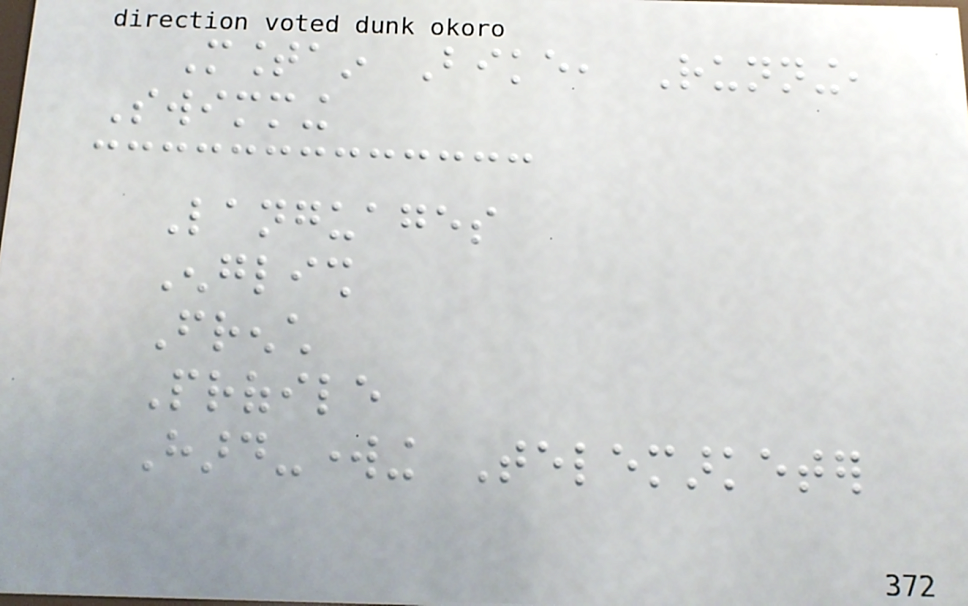Mountain Bike, Running,
Swimming
Languages
English
French
Profile
Hard-working Telemarketer
